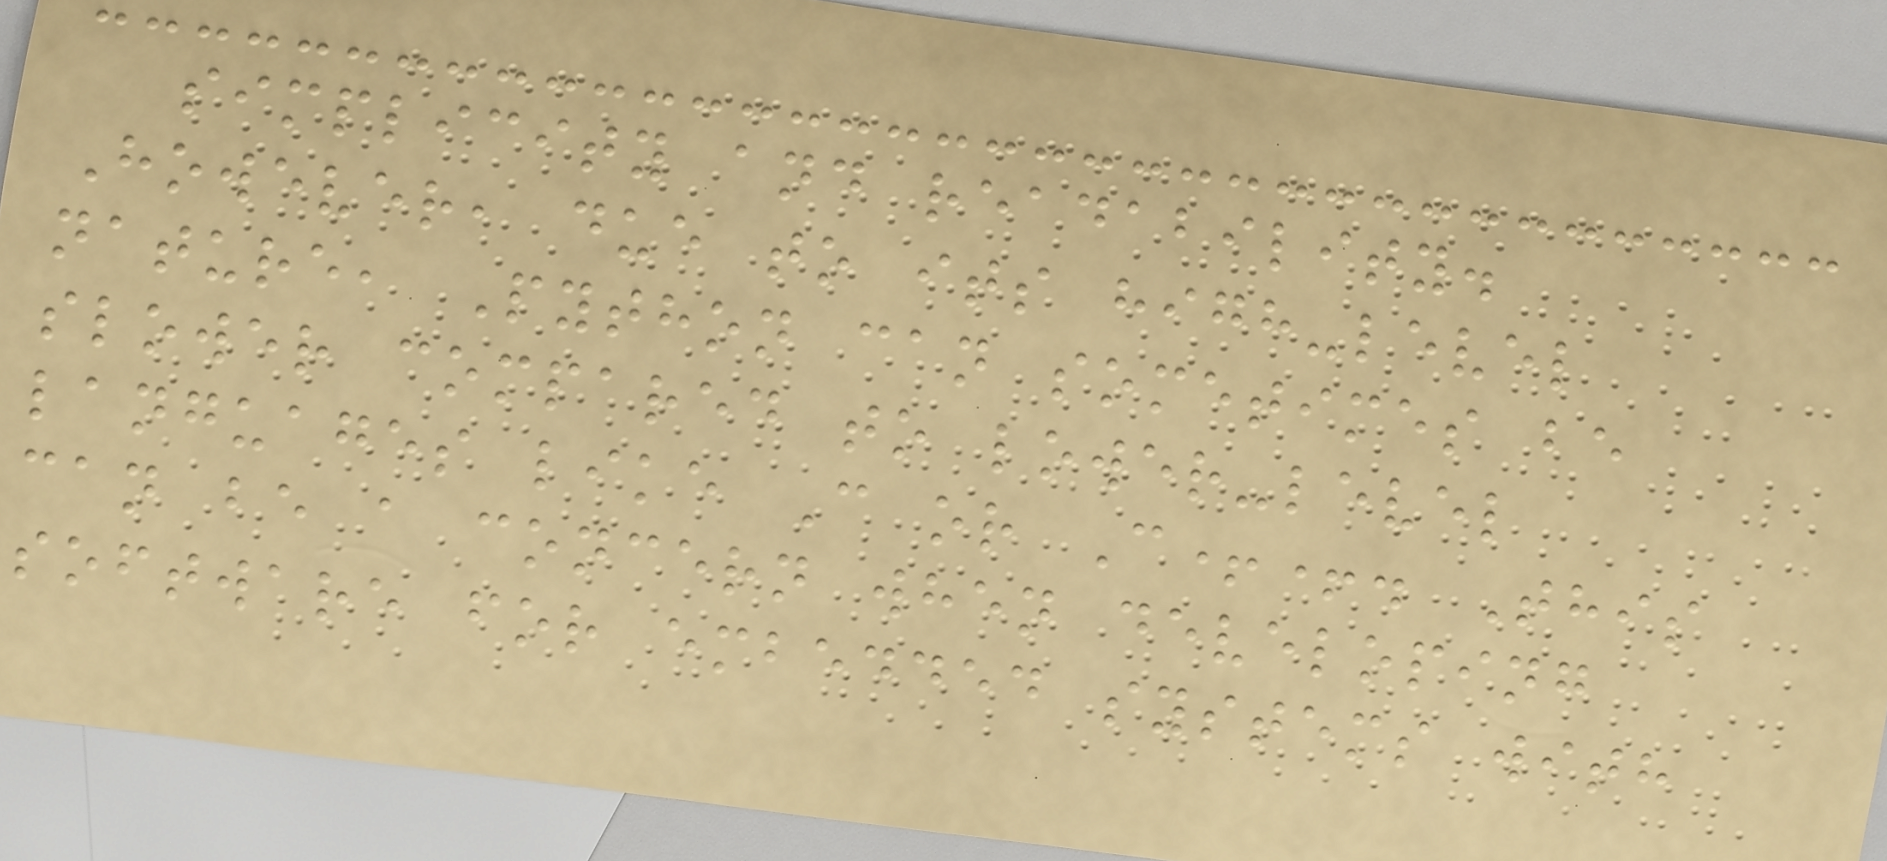simplicity and readability.
However, due to its high-level
nature, Python can sometimes be
slower compared to lower-level
languages like C or C++. This
can be a concern when developing
software for embedded systems with
